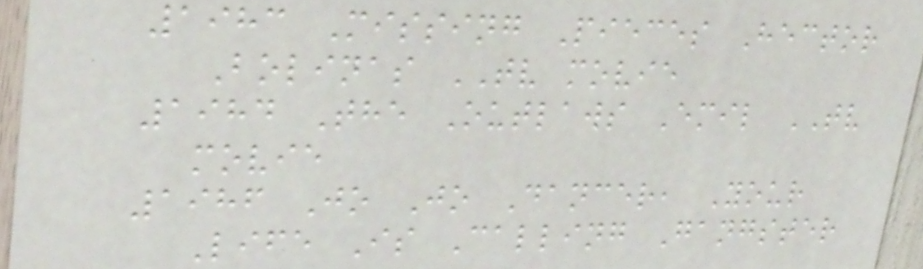1983 Missing Pieces Hector
Bolinas TV movie
1984 The Outlaws Emil TV
movie
1986 Jo Jo Dancer, Your
Life Is Calling Gangster
